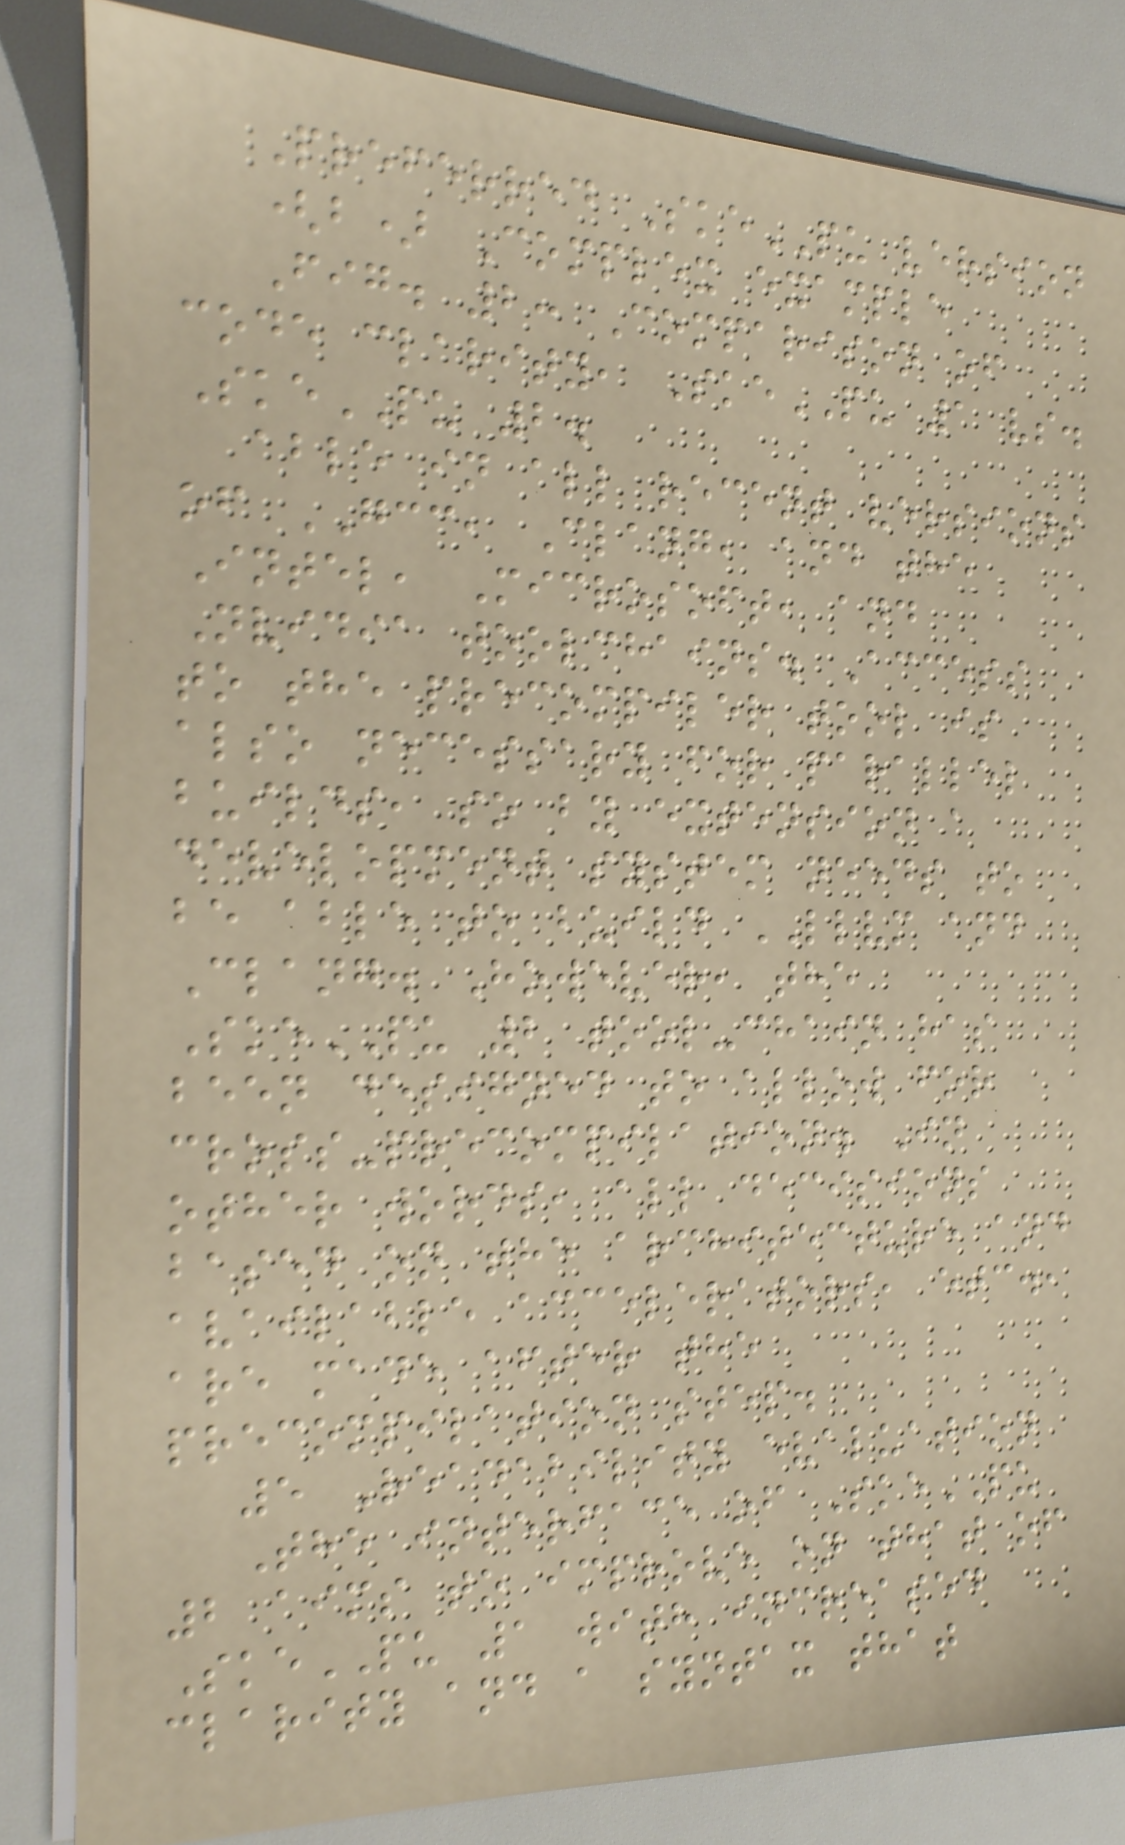Preferred SkePU version
(b) Complex example
Fig. 2: Comparison of
code clarity, SkePU 1 vs.
SkePU 2.
able in all recent versions
of GCC, Clang, and the
Intel, Microsoft, and
Nvidia toolchains. Access
to the precompiler tool is
also necessary for parallel
builds, so by extension a
development system needs to
be able to build LLVM and
Clang. However, the
SkePU 2 tool-chain has
been designed to allow for
cross-precompilation. In
other words, all decisions
based on the architecture and
available accelerators, etc.,
are made after the
precompilation step.
5 Readability evaluation
The interface of SkePU
2 aims to improve on that of
SkePU 1 with increased
clarity and a syntax that
